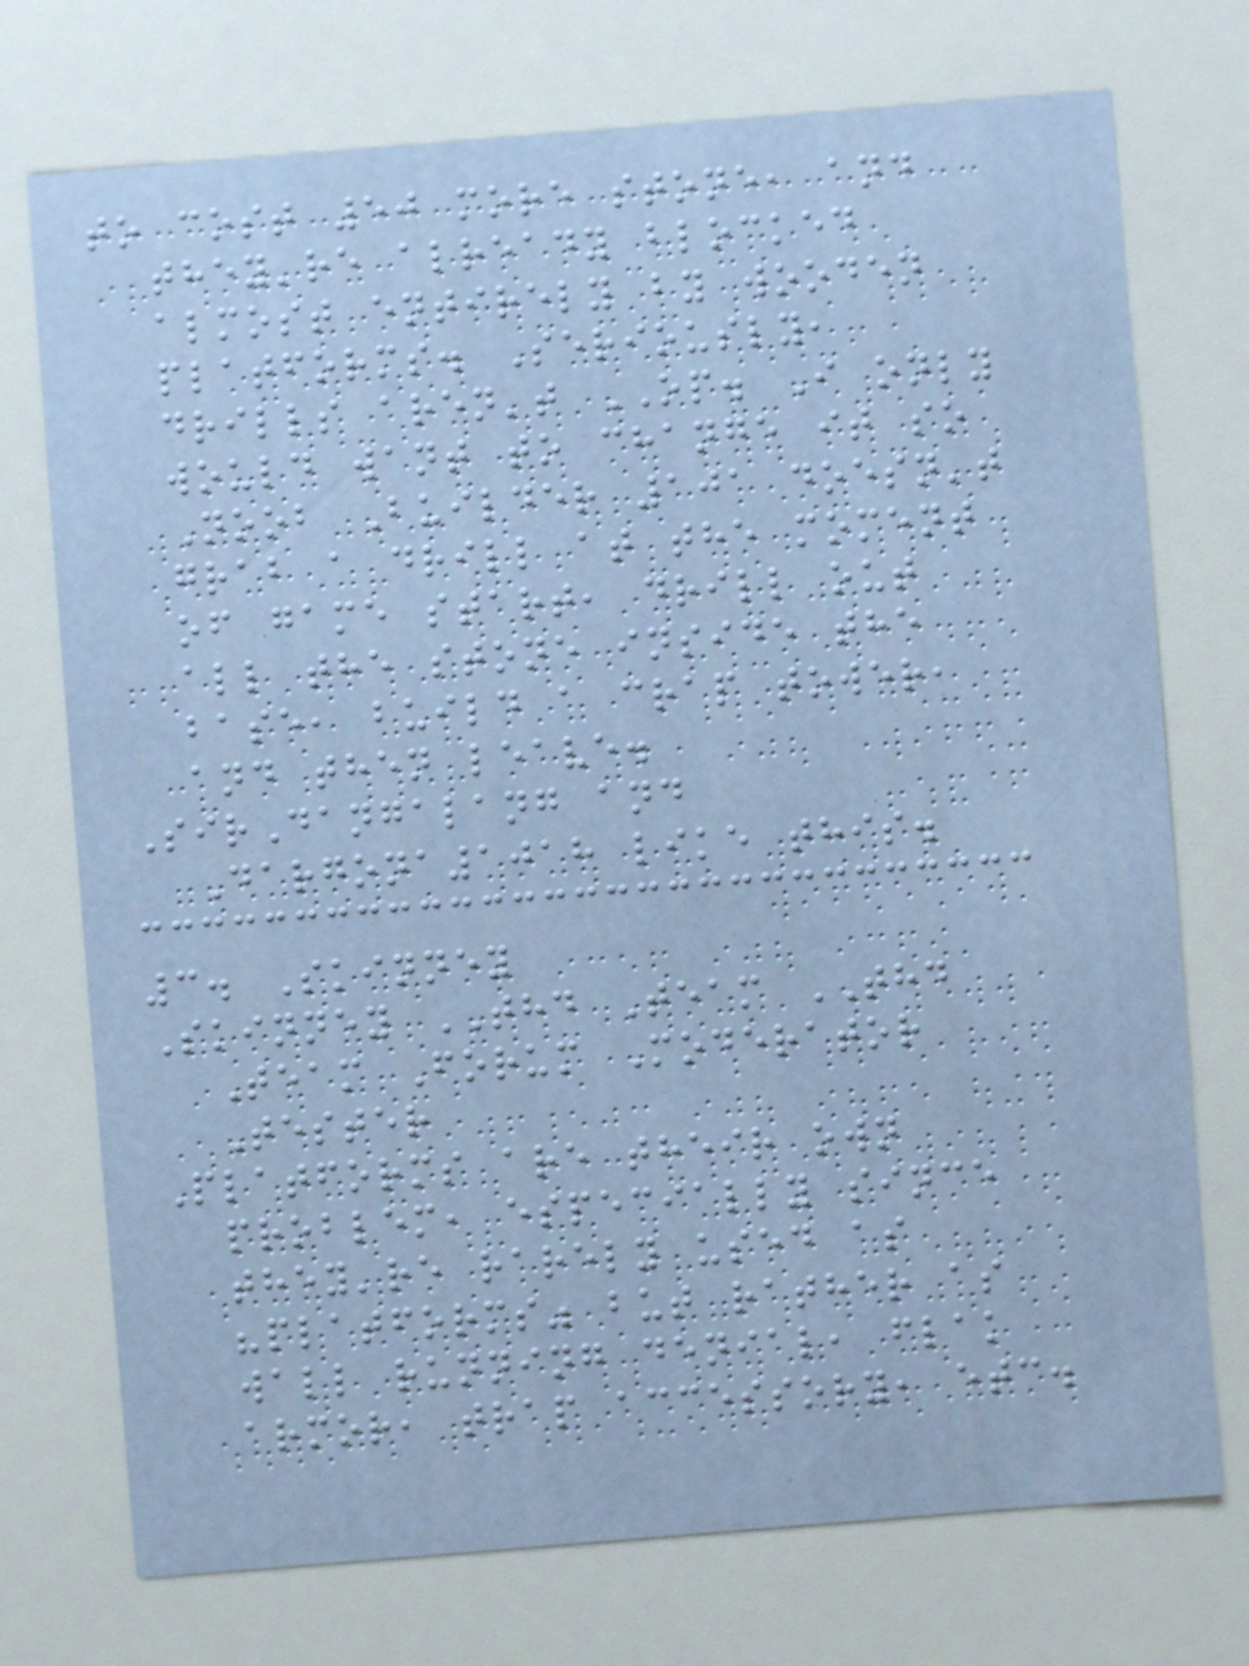to cost 50 more stone, and
they're already blocked
almost entirely by wooden
platforms. Seriously,
drills aren't OP. I only
would want to change it so
Noob Builder 101 doesn't
grab a drill at the moment
of game start, drill out
all the stone inside the
base, build a crap tower,
and then leave.
SirDangalang and
Dargona1018 like this.
3. Skinney
Skinney THD Team THD
Team Forum Moderator
Tester
Platforms are their own
problem, especially since
they're rarely used as
"platforms" but rather as
wall running denial, flak
armor, trap accessory, etc.
